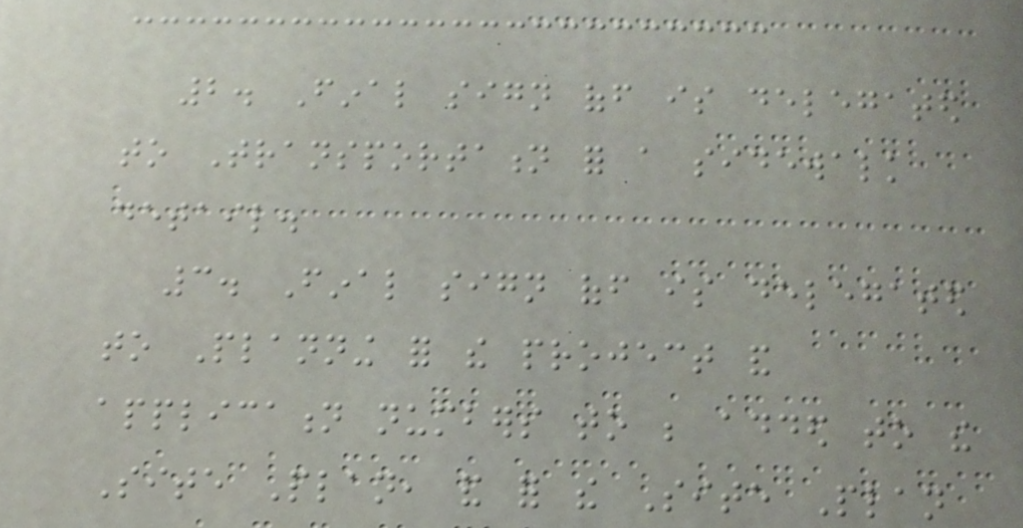2. Final sign off is delegated
to Transportation for a sidewalk
detail.
3. Final sign off is delegated
to Planning for the project and
application numbers to be added to the
Site Plan, and for the Site Plan
